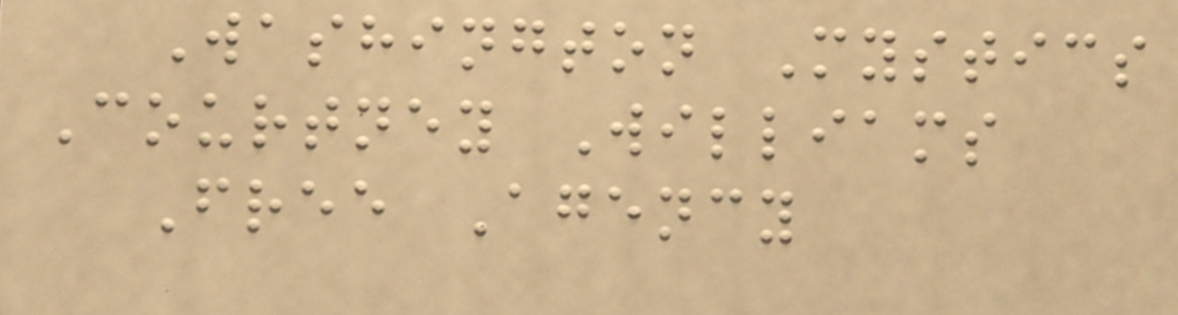Washington Mystics
Courtney Williams
Free Agency
